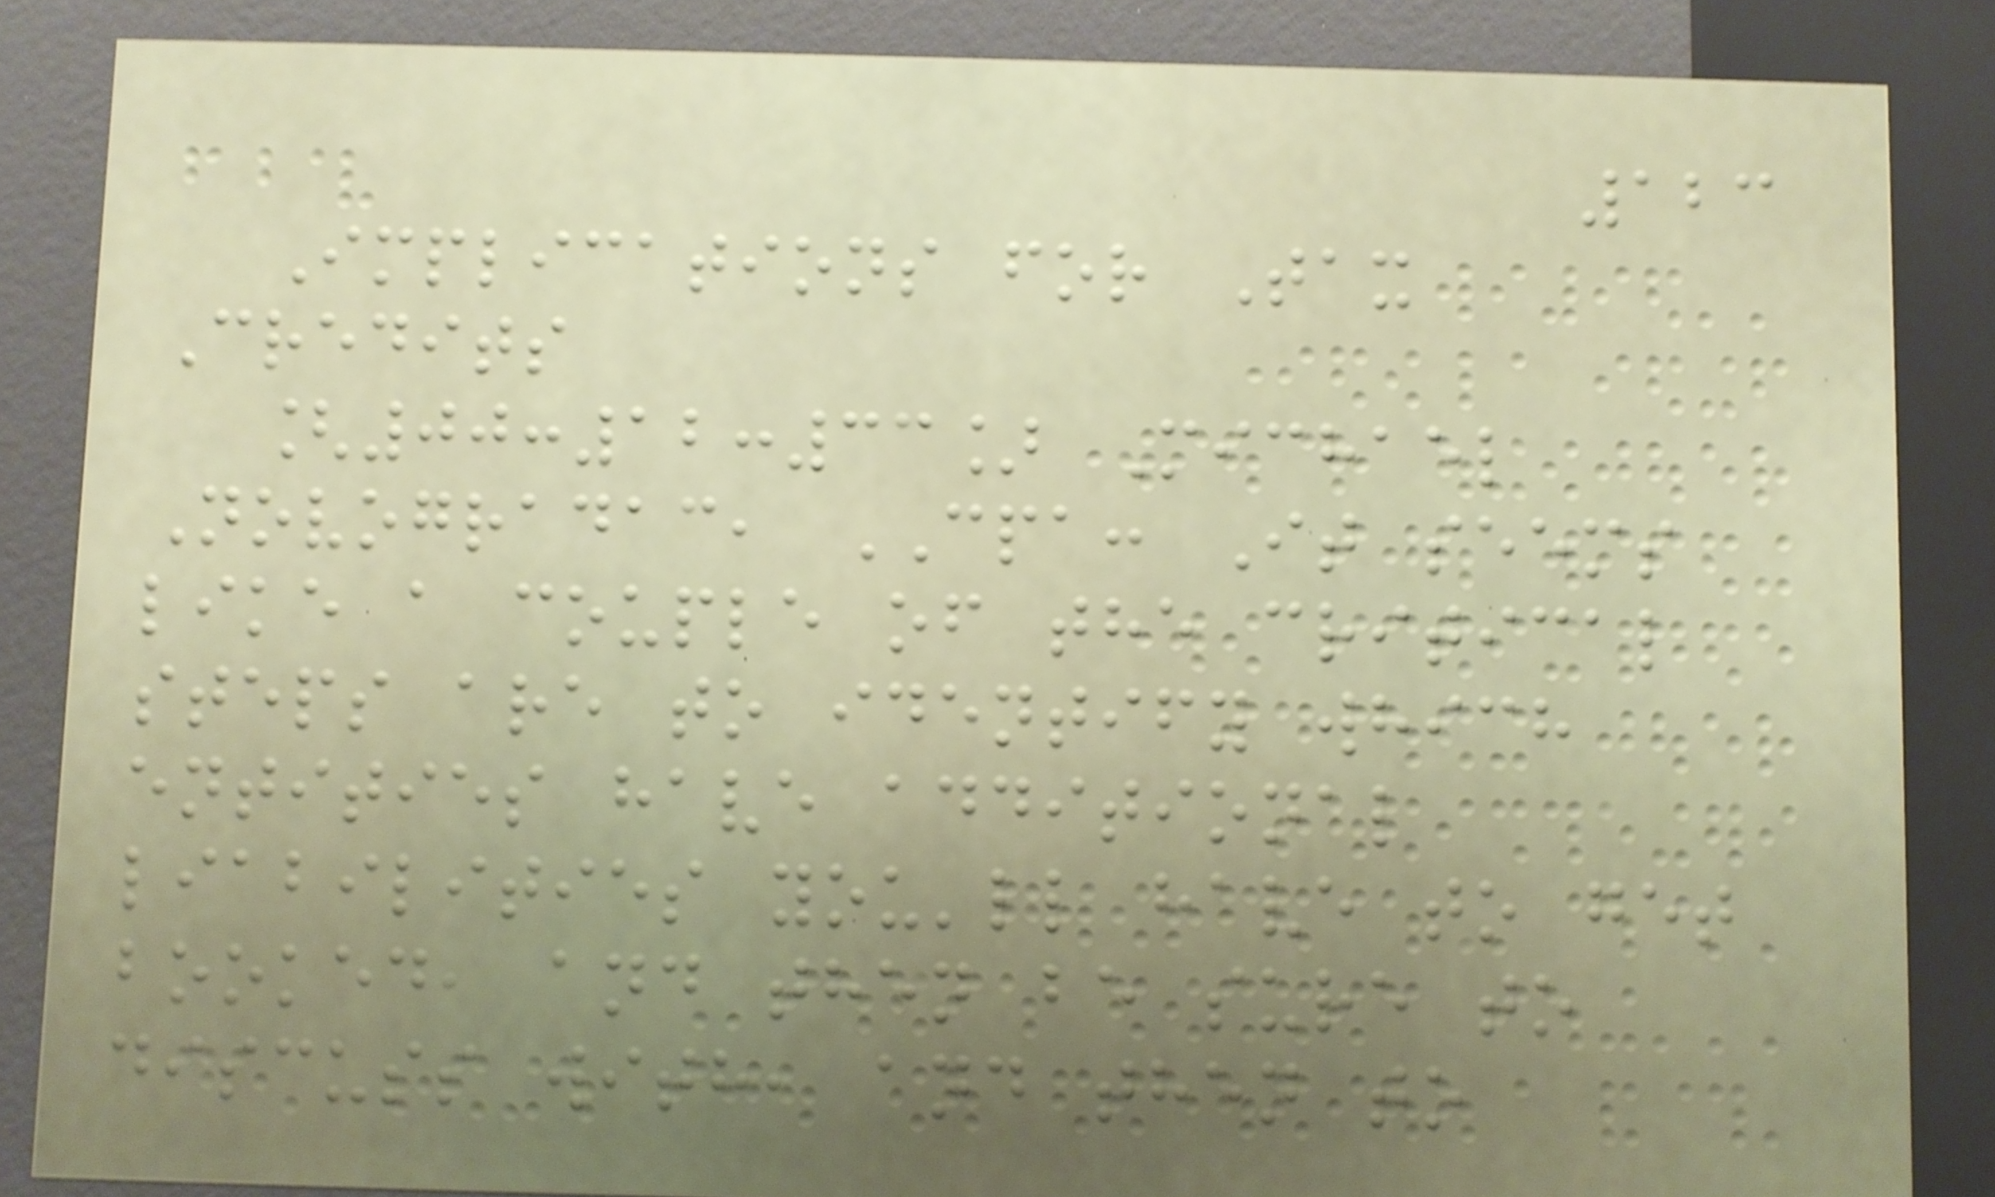123
Implications for Tax
Credits
[00:12:33] Michael
Novogradac, CPA: It seems
like a couple of the critical
steps are to identify which
entities have additional
liabilities you'll have to get
booked, and then be sure to
discuss with, and then to
